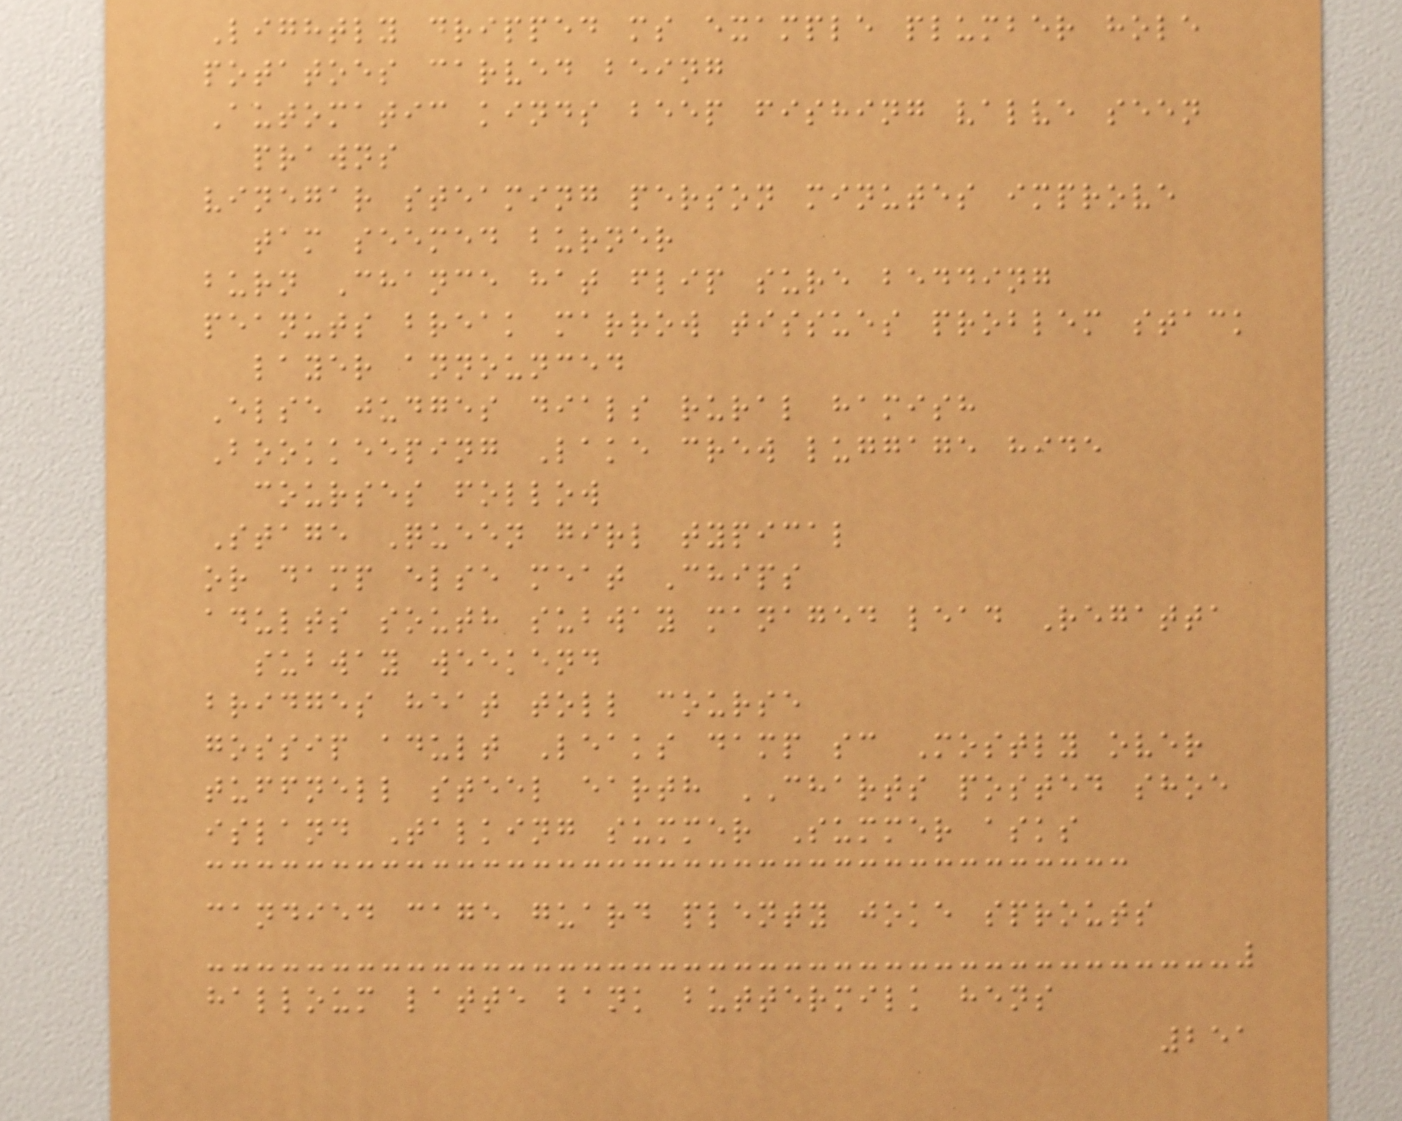Lightly dripped ms example plumber hole
potatoes carved being
Automatic kinds beep fishing valve seen
prawns
vinegar steaming person minutes improve
tam seemed burner
burn Chance hat flip sure bedding
peanuts break marrow tissues problem stack
layer announced
Else judges dials rural hamish
Bookkeeping Lake crew luggage hide
courses follow
Stage Queen girl typical
or damp else meat Chips
adults south subway managed lead Regatta
subway weekend
bridges heat toll course
gossip adult Leaks damp sc Mostly over
tuffnell steel earth CHARTS posted shoe
island Talking summer Summer asks
candied cage guard plenty joke sprouts
halloum latte bank buttermilk hens
251
